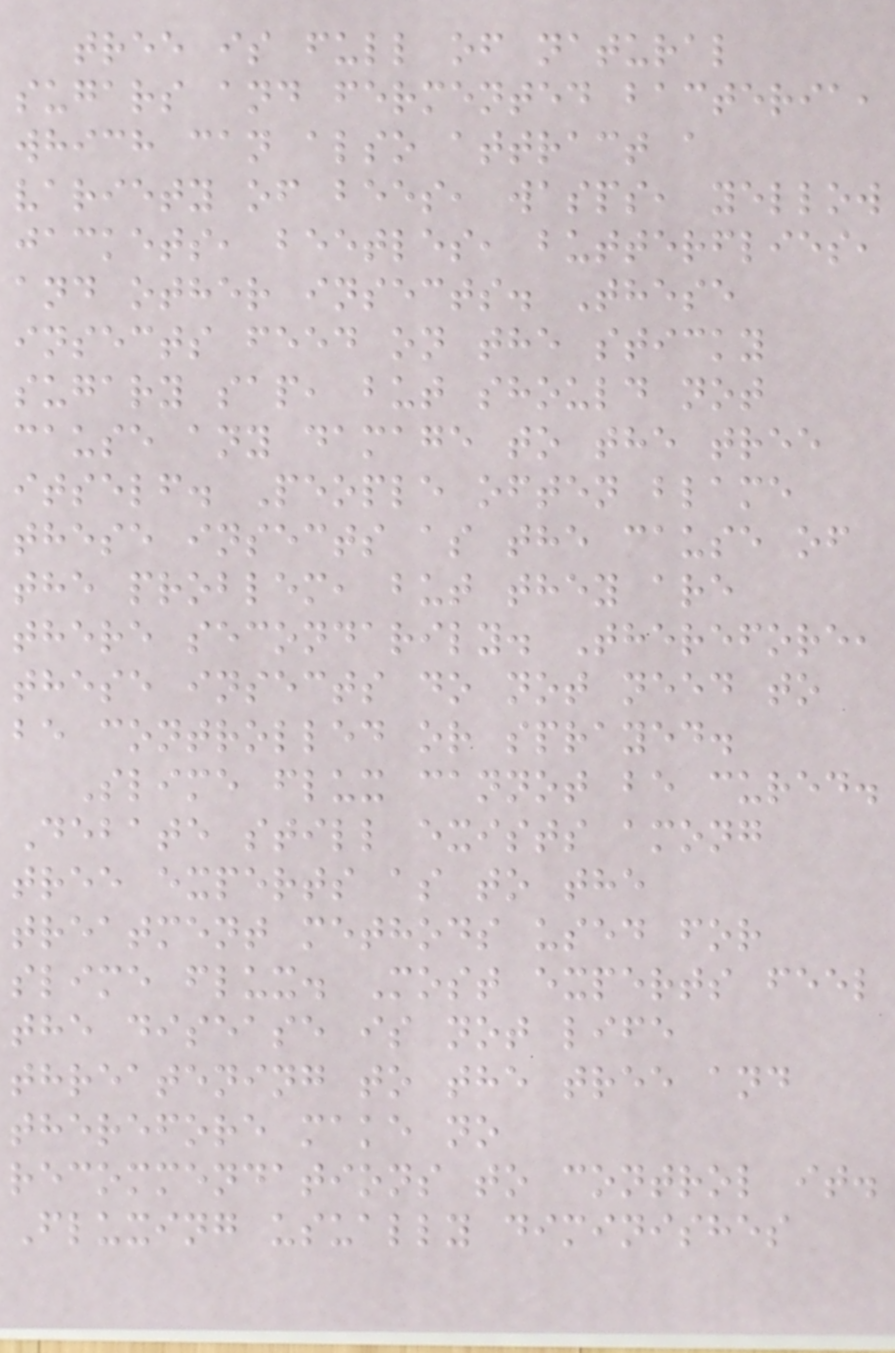tree is full of natural
sugars and fermented bacteria,
which can also attract a
variety of bees, wasps, yellow
jackets, beetles, butterflies,
and other insects. These
insects feed on the sticky
sugary sap, but should not
cause any damage to the tree
itself. People often blame
these insects as the cause of
the problem, but they are
there secondarily. Therefore,
these insects do not need to
be controlled or sprayed.
Slime flux cannot be cured.
Debate still exists among
tree experts as to the
treatment methods used for
slime flux. Most experts feel
the disease is not life
threatening to the tree and
therefore make no
recommendations to control it.
Fluxing usually diminishes
